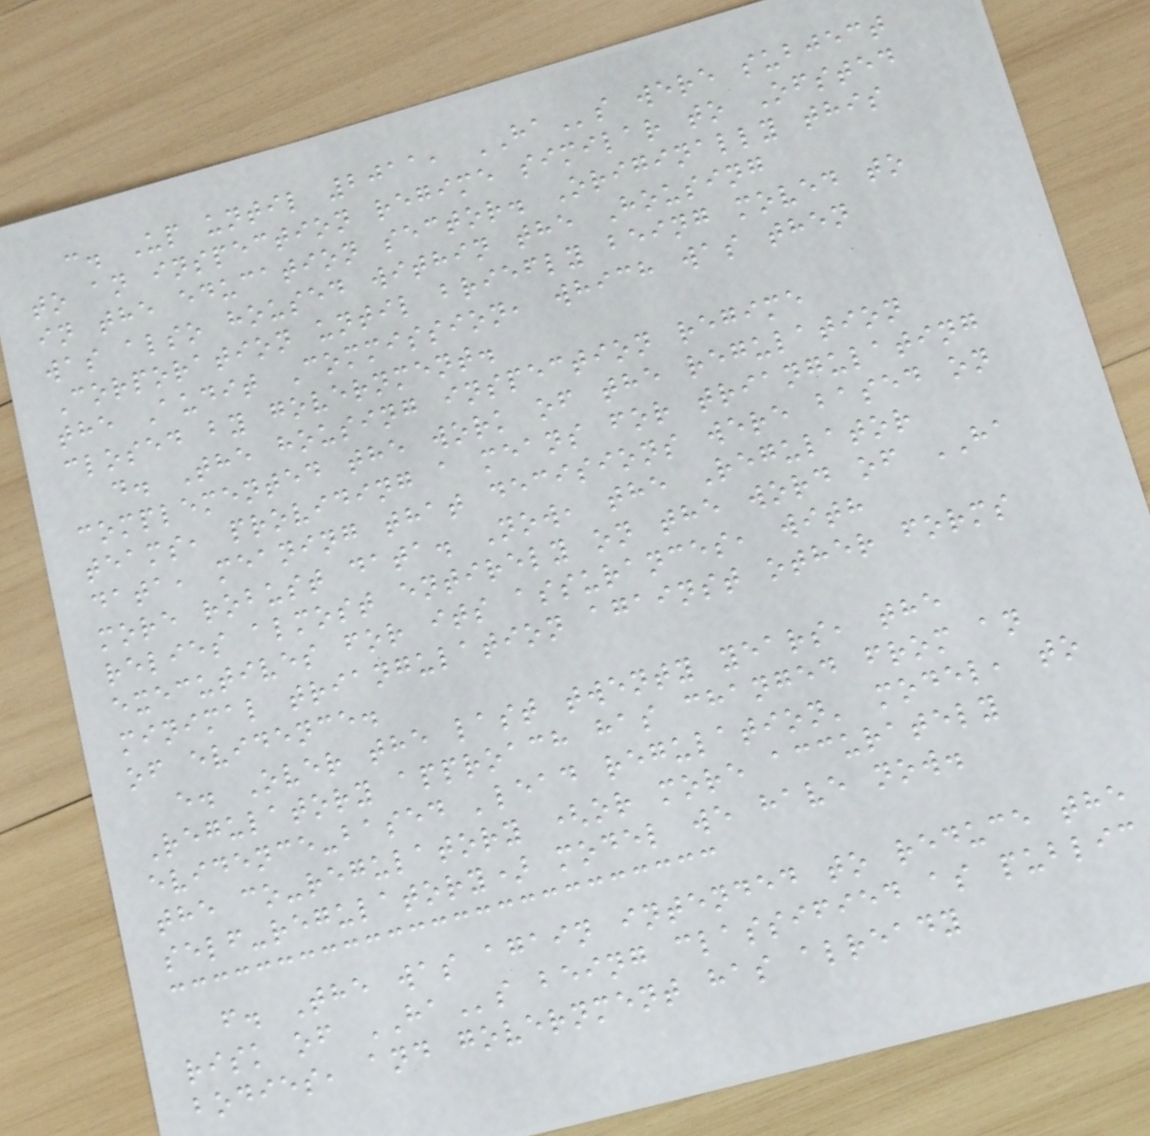c. Up until 2011, HAs were subject
to an inspection regime similar to Ofsted
in the education sector. Originally this
was also housed within the Housing
Corporation until briefly being moved to
the Audit Commission, which was then
closed by government.
d. The housing inspection regime
complemented the work of the regulation
teams, providing a means for triangulating
data, meaning that decisions were based on
more robust data. Now, the Regulator
relies almost entirely on the word of HA
executives for its assurances, with
minimal triangulation against other forms
of evidence.
e. Over the last twenty years, the
Regulatory approach has changed from an
evidence-based 'lead regulation' model, to
the co-regulatory (or more accurately
self-regulatory) model we have now.
f. The was again intended to reduce the
risk of HAs being classified as public
bodies, and government has already
